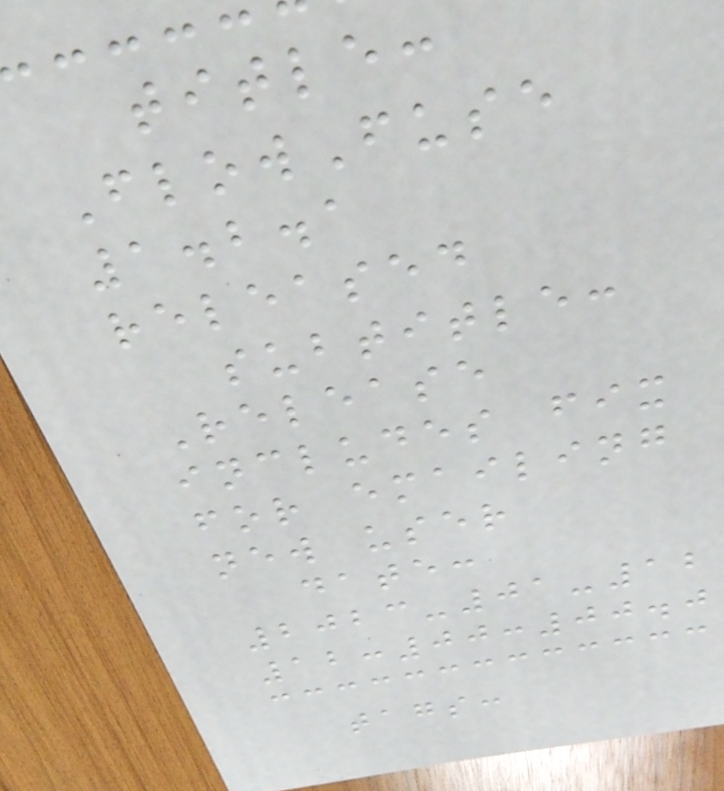title:
FlowFuse
1.2.1
released
subtitle:
Release
includes fix
for emailing
new user
date:
2023-01-12
12:00:00.0
tags:
